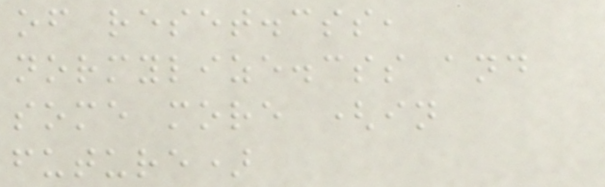of reset.css,
normylize.css and
some more (in
future)
